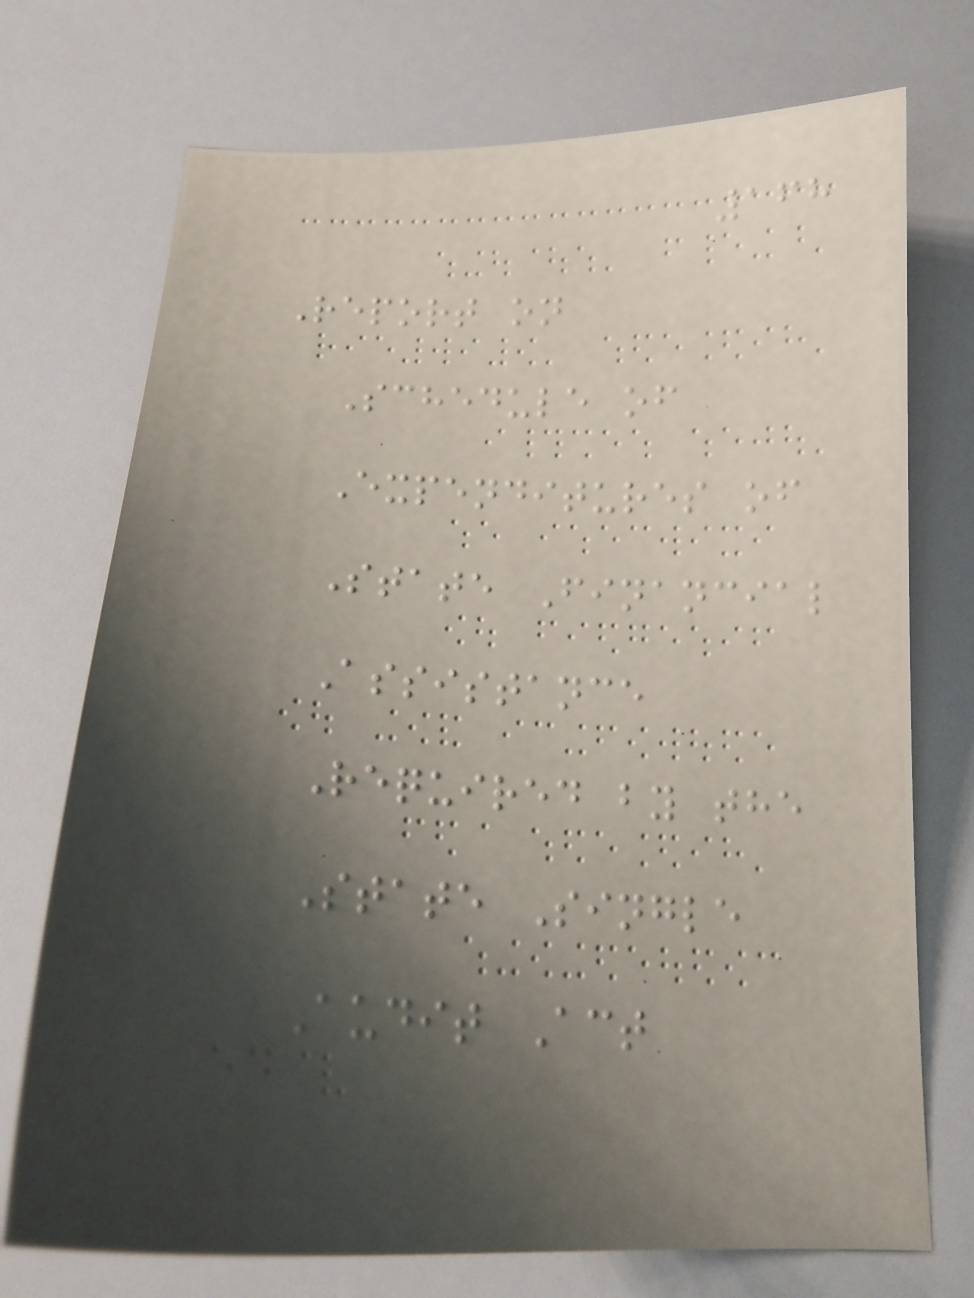168
Report on
Schedule of
Expenditures of
State Financial
Assistance
Required by the
State Single
Audit Act
